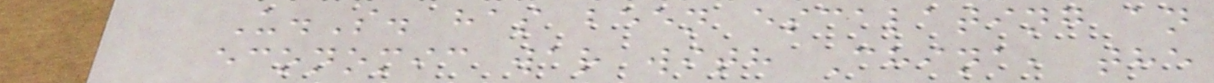U.S. has been escalating an
economic war with China, the
